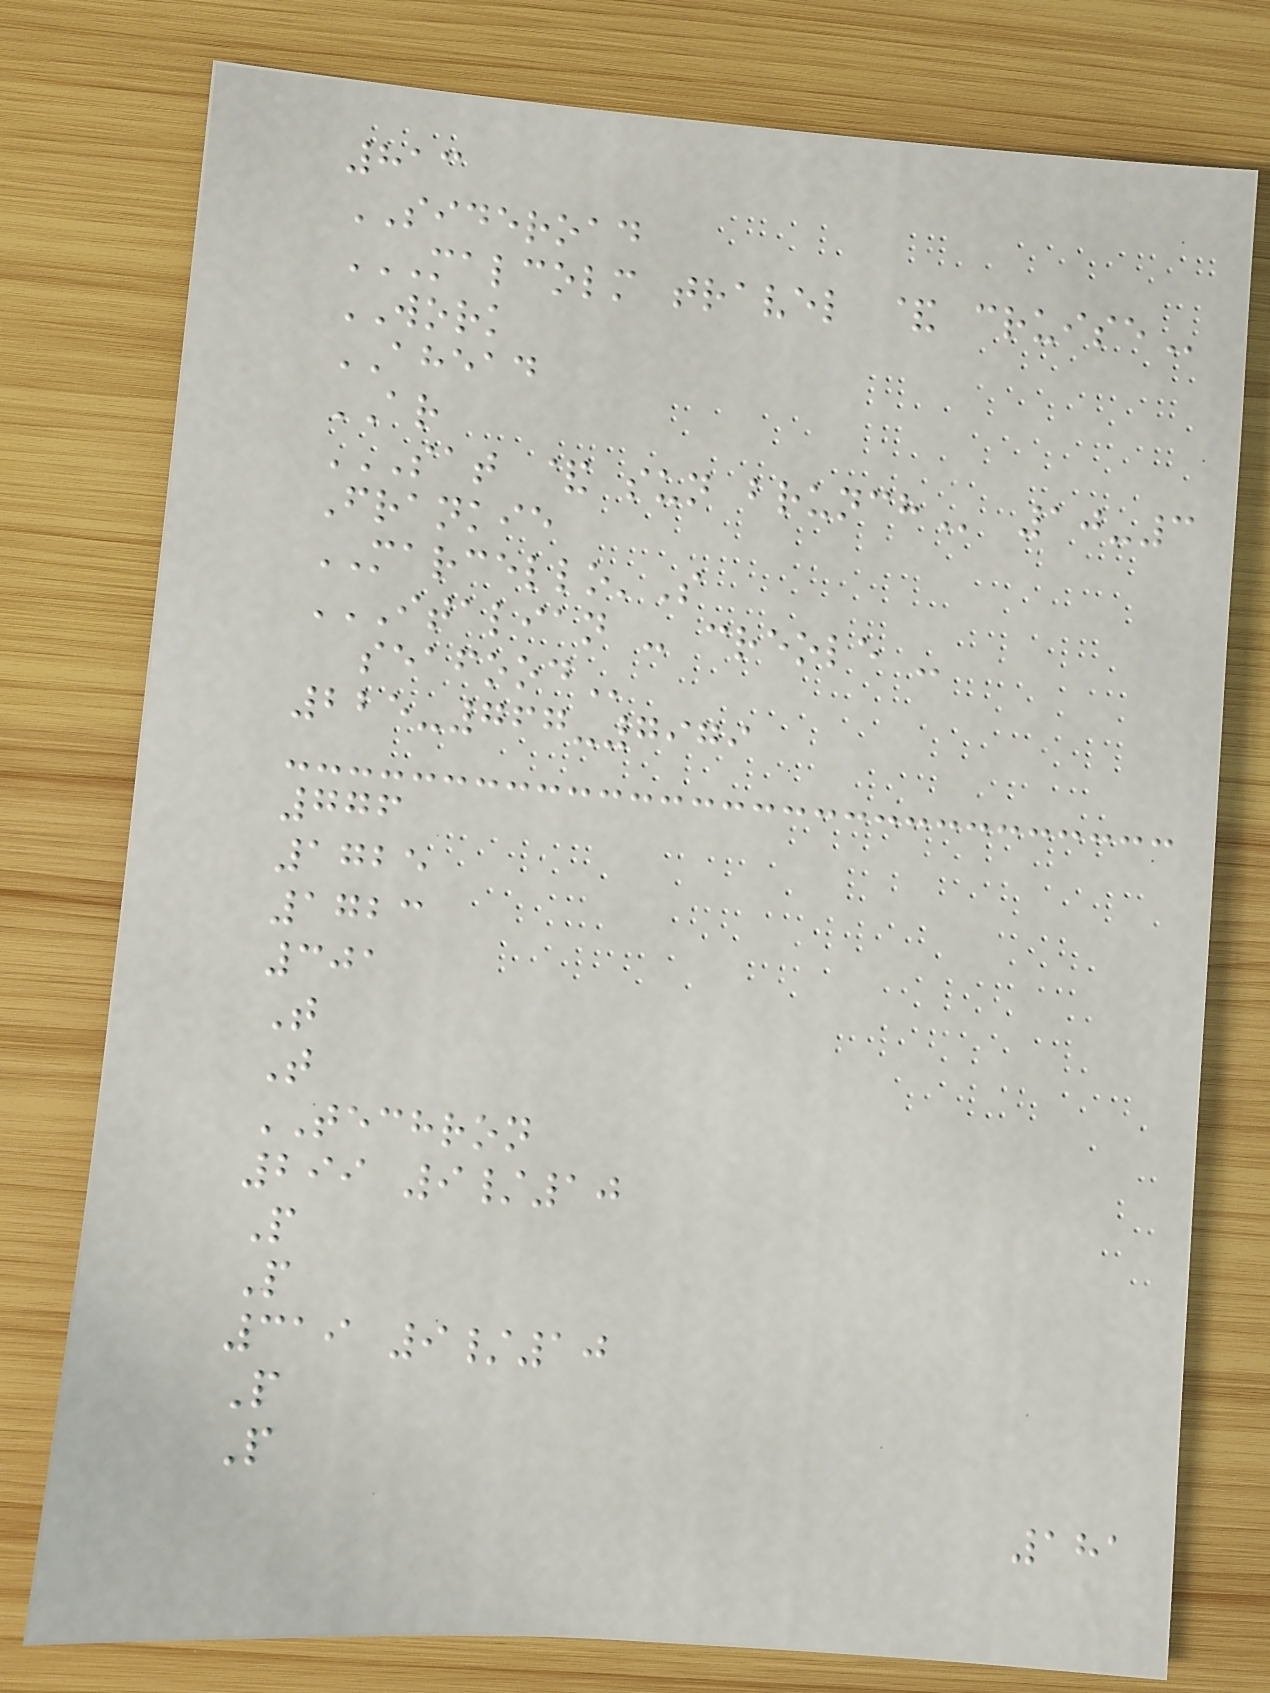813
SIDEROAD
MALCOLM TRAVEL & CRUISE
WORK
AHEAD
AR
SAT & SUN BRUNCH 10-3
Frankie
MARCELLO'S
ITALIAN - CREOLE -
SEAFOOD
225-767-7979
776
1725
1723
301
T
T
TECHRON
299 9/10
P
P
319 9/10
P
P
181
